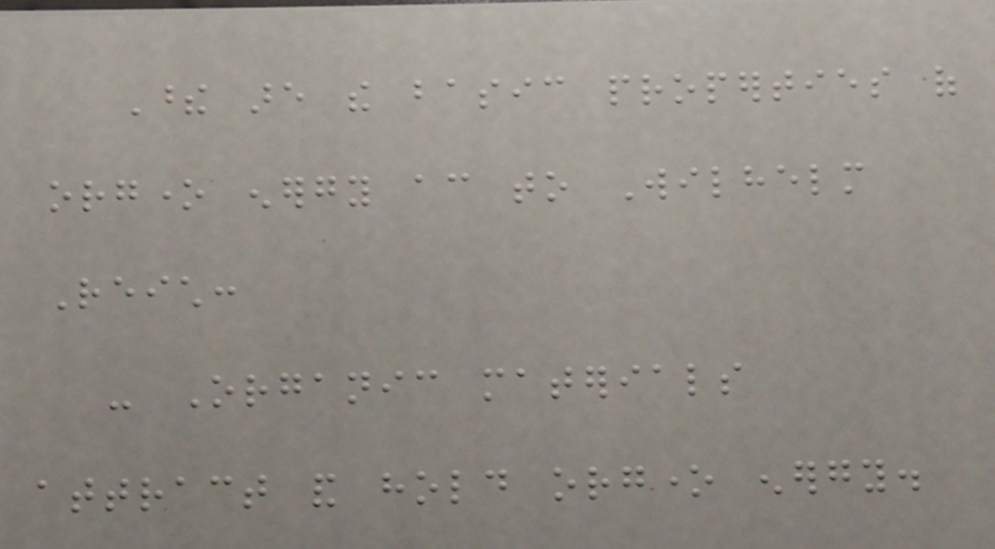These are the basic properties of
orgone energy according to Wilhelm
Reich:
- Organic materials
attract and hold orgone energy.
